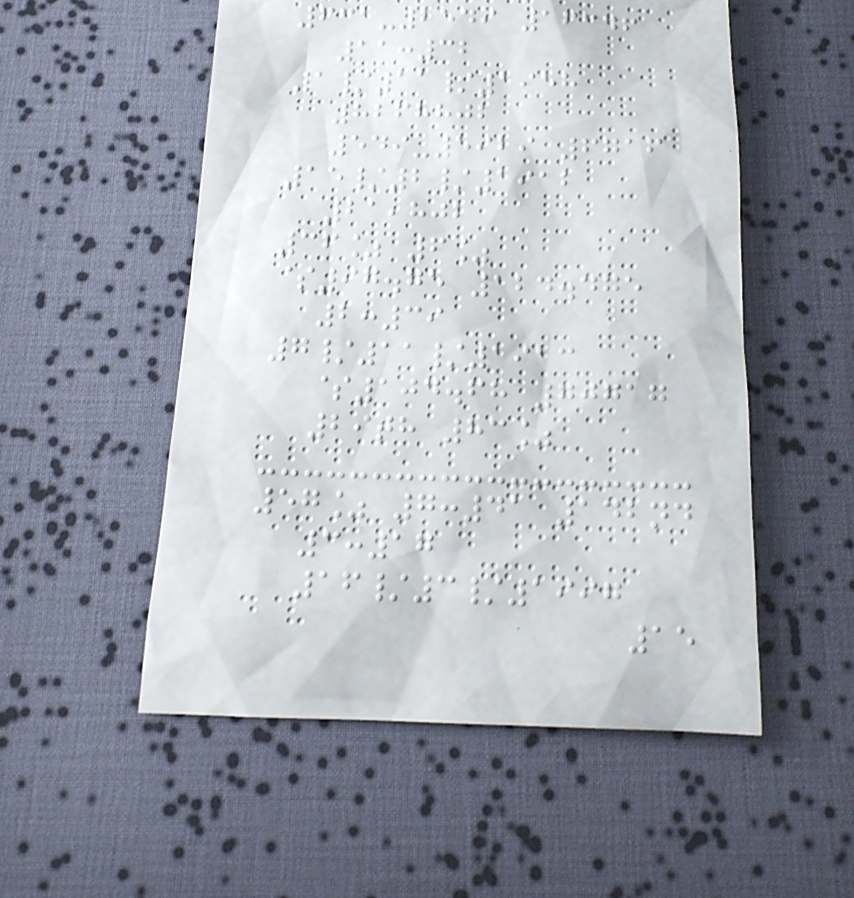631-2549 16346
11:32
1/11/1958
8268802
549-5929 6716
15/2/1912
21,802
36% 6%
$97.75 124.475
2:39
7/11/1913
$104.68 70717
29th 83%
57% 7:41 142nd
3:17
16/3/1997
15
